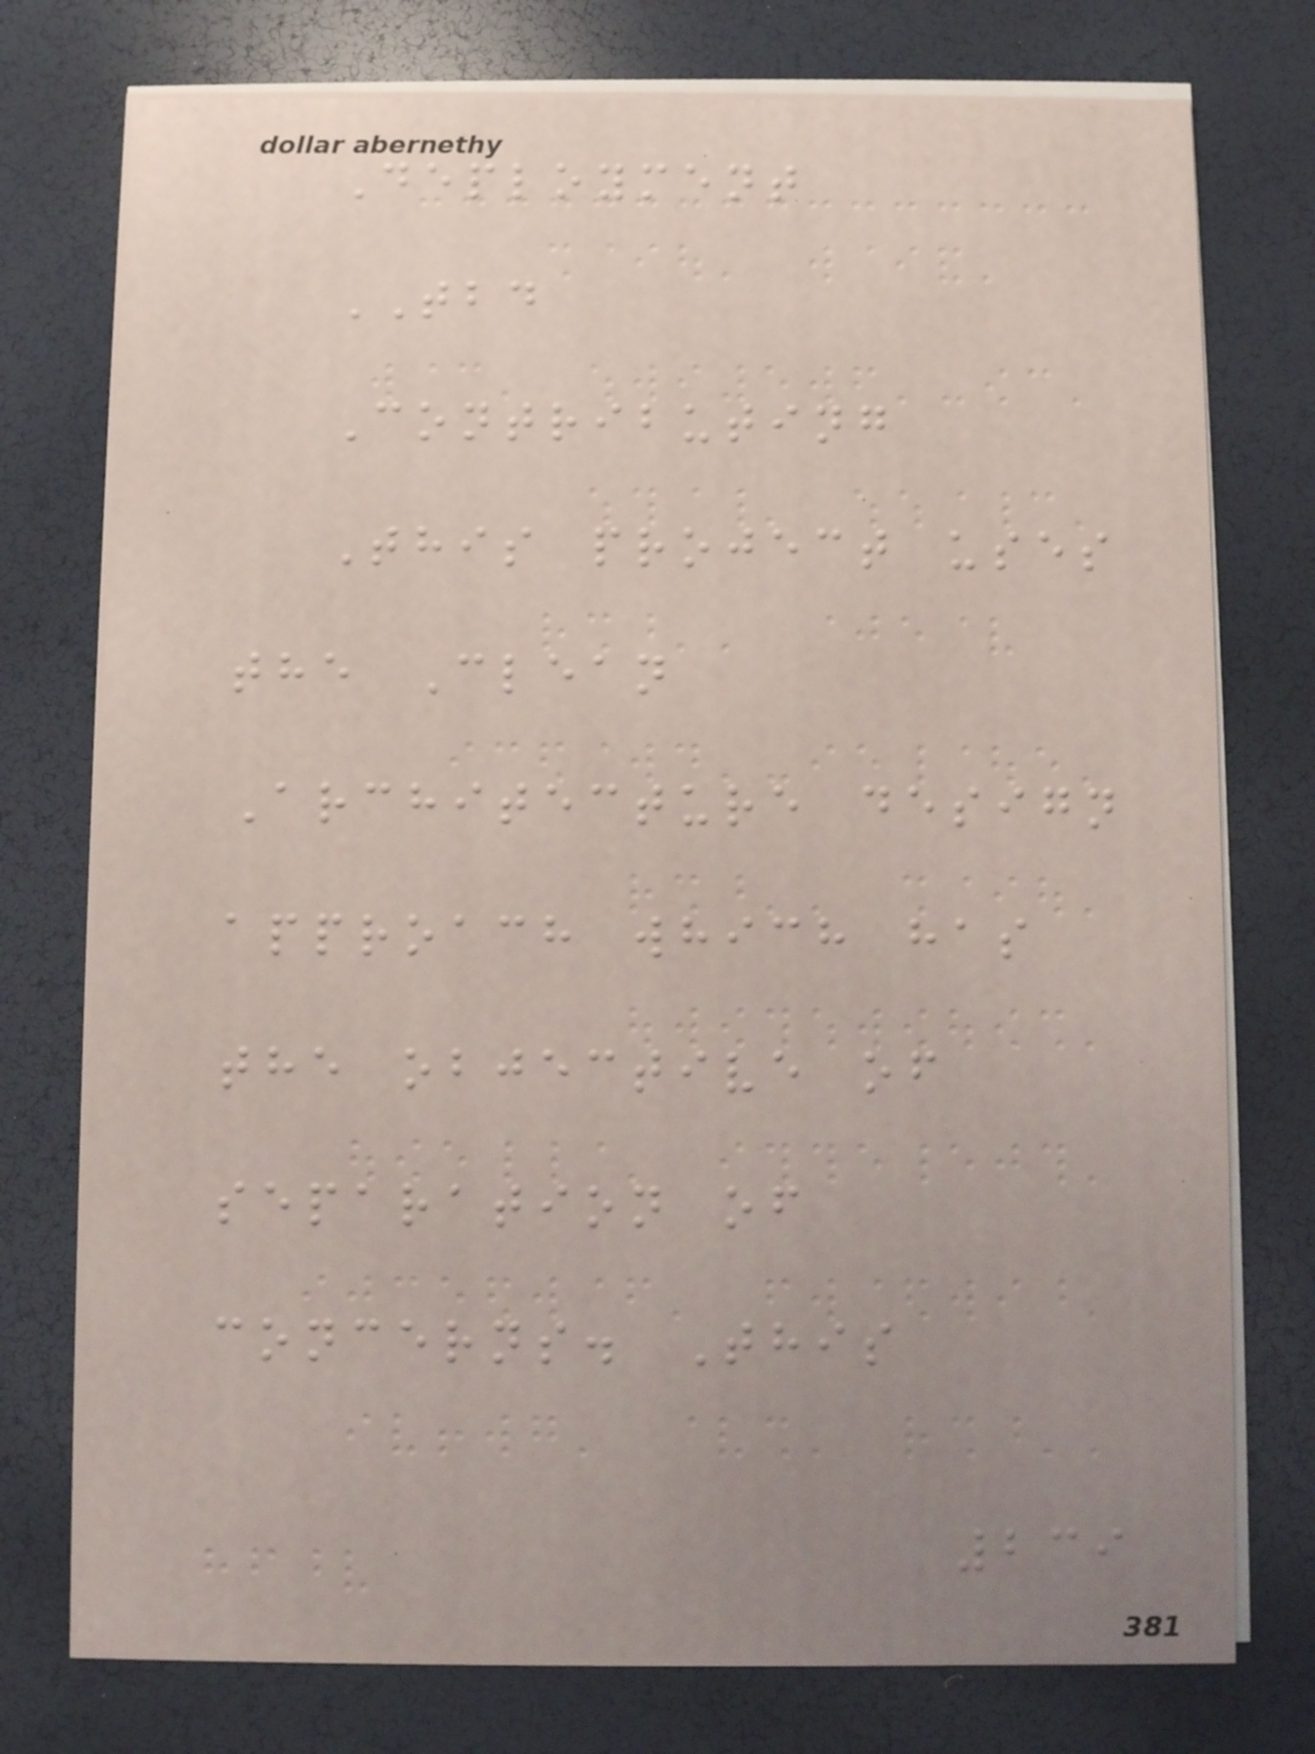Deployment
TBD
Contributing
This project uses
the Clean
Architecture design
approach which has
the objective of
separation of
concerns. This
239
